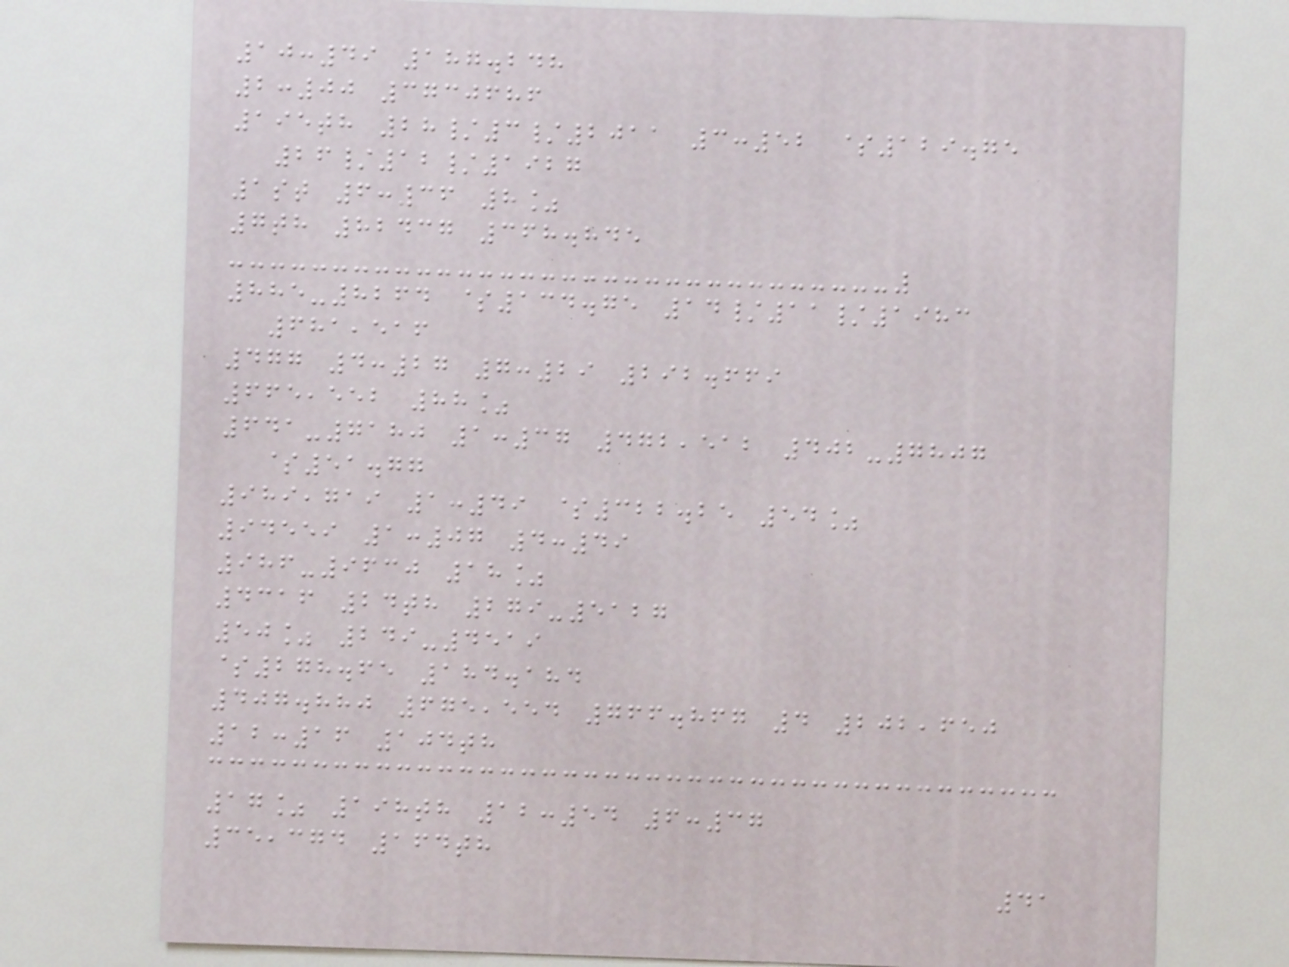10:49 187.248
2:00 3730686
195th 28/3/2011 3:52 $129.75
26/12/1927
1st 6:36 8%
7th 82437 368.845
885-8264 $134.75 14/11/1983
681,516
477 4:27 7:29 292.669
665,552 88%
641-7180 1:37 472,512 402-7807
$51.77
989,719 1:49 $322.25 54%
94559 1:07 4:49
986-9630 18%
4316 24th 279-5127
50% 249-4519
$278.65 184.184
407.880 675,554 766.867 4 202,650
12:16 104th
17% 198th 12:54 6:37
35,374 164th
41
